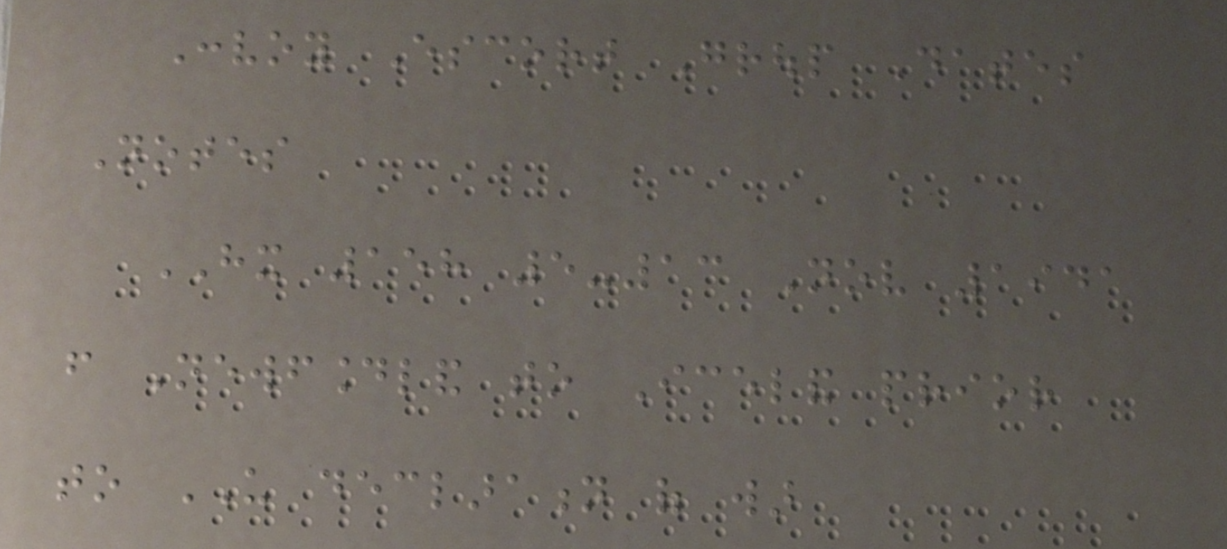Convoy Escort Group Dates
Notes
HX 158 5-13 Nov 1941
from Newfoundland to Iceland prior
to US declaration of war
